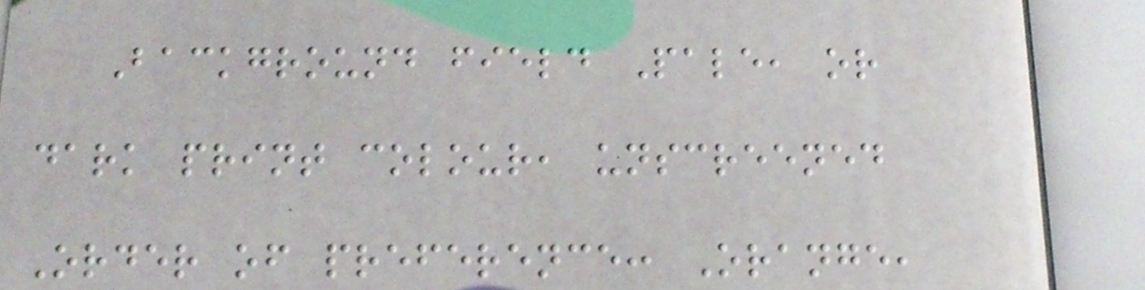Background field Pale, or
dark print colour, unscreened
Order of preference: Orange,
